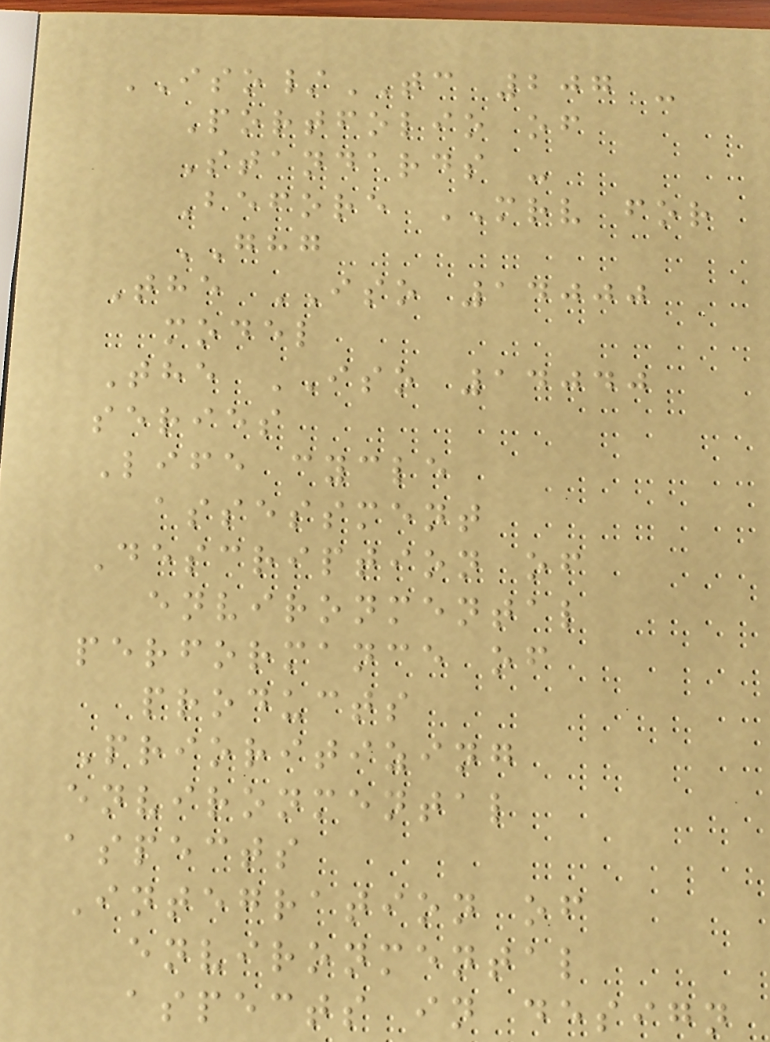ISO/TC 207 -
Portfolio of
Standards -
Before MRV for
GHG
The ISO 14000
model
The ISO 14040
series
Life cycle
assessment
Description of
environmental
performance of
products
Prioritizing
environmental
aspects
Integration of
environmental
aspects in design
